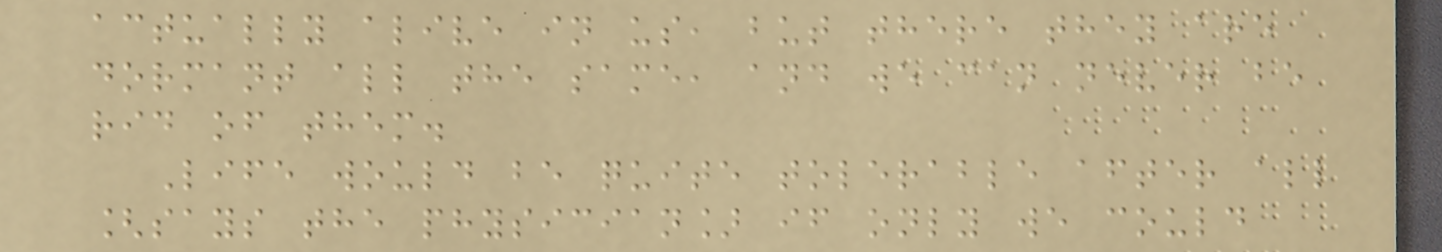actually alive in us, but there they are
dormant all the same, and we can never be
rid of them.
Life would be quite tolerable after all
[says the physician] if only we could
